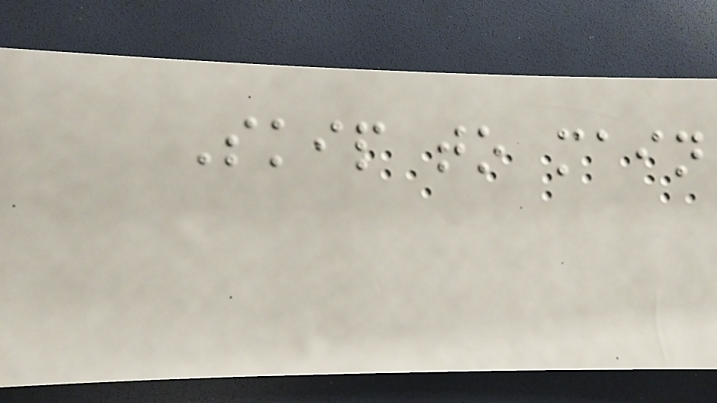Skip to main
